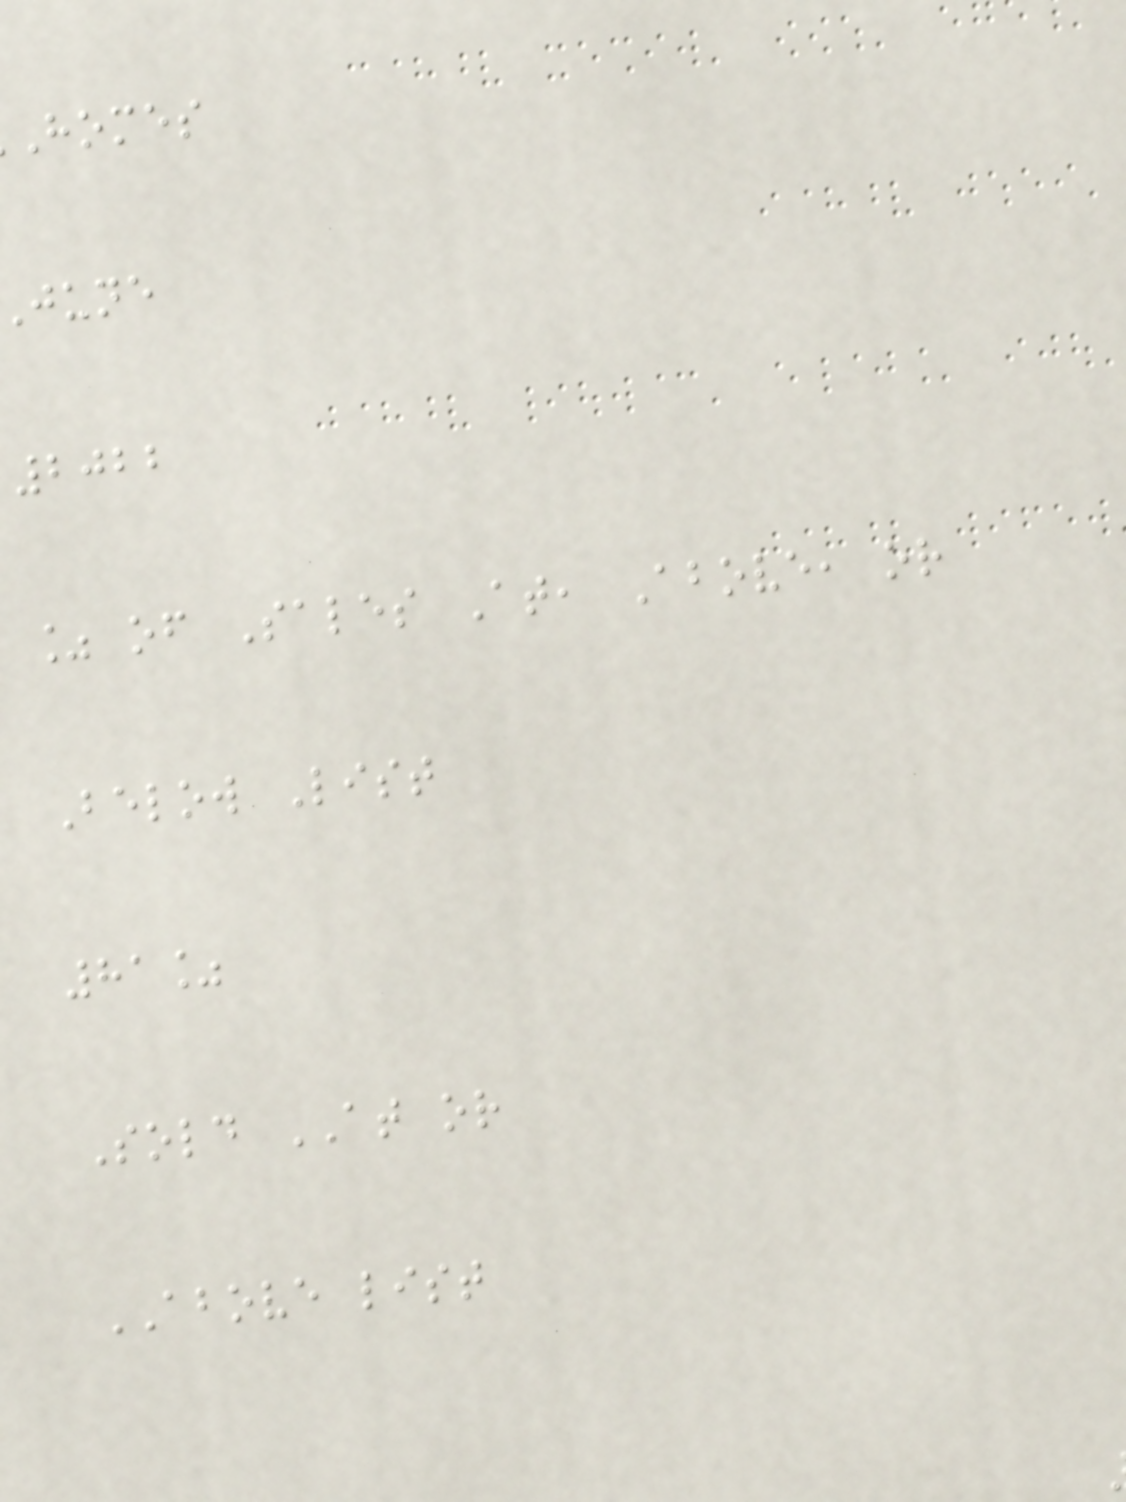homes
june
2022
% of Sales At, Above, or
Below List
81%
Sold AT or
ABOVE list
